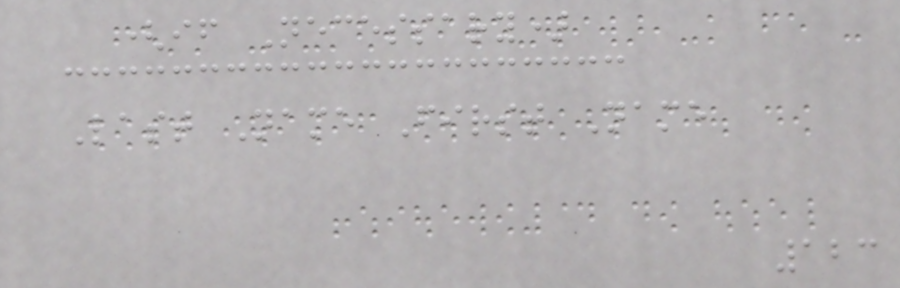(if Necessary)
Last Name First Name
123
